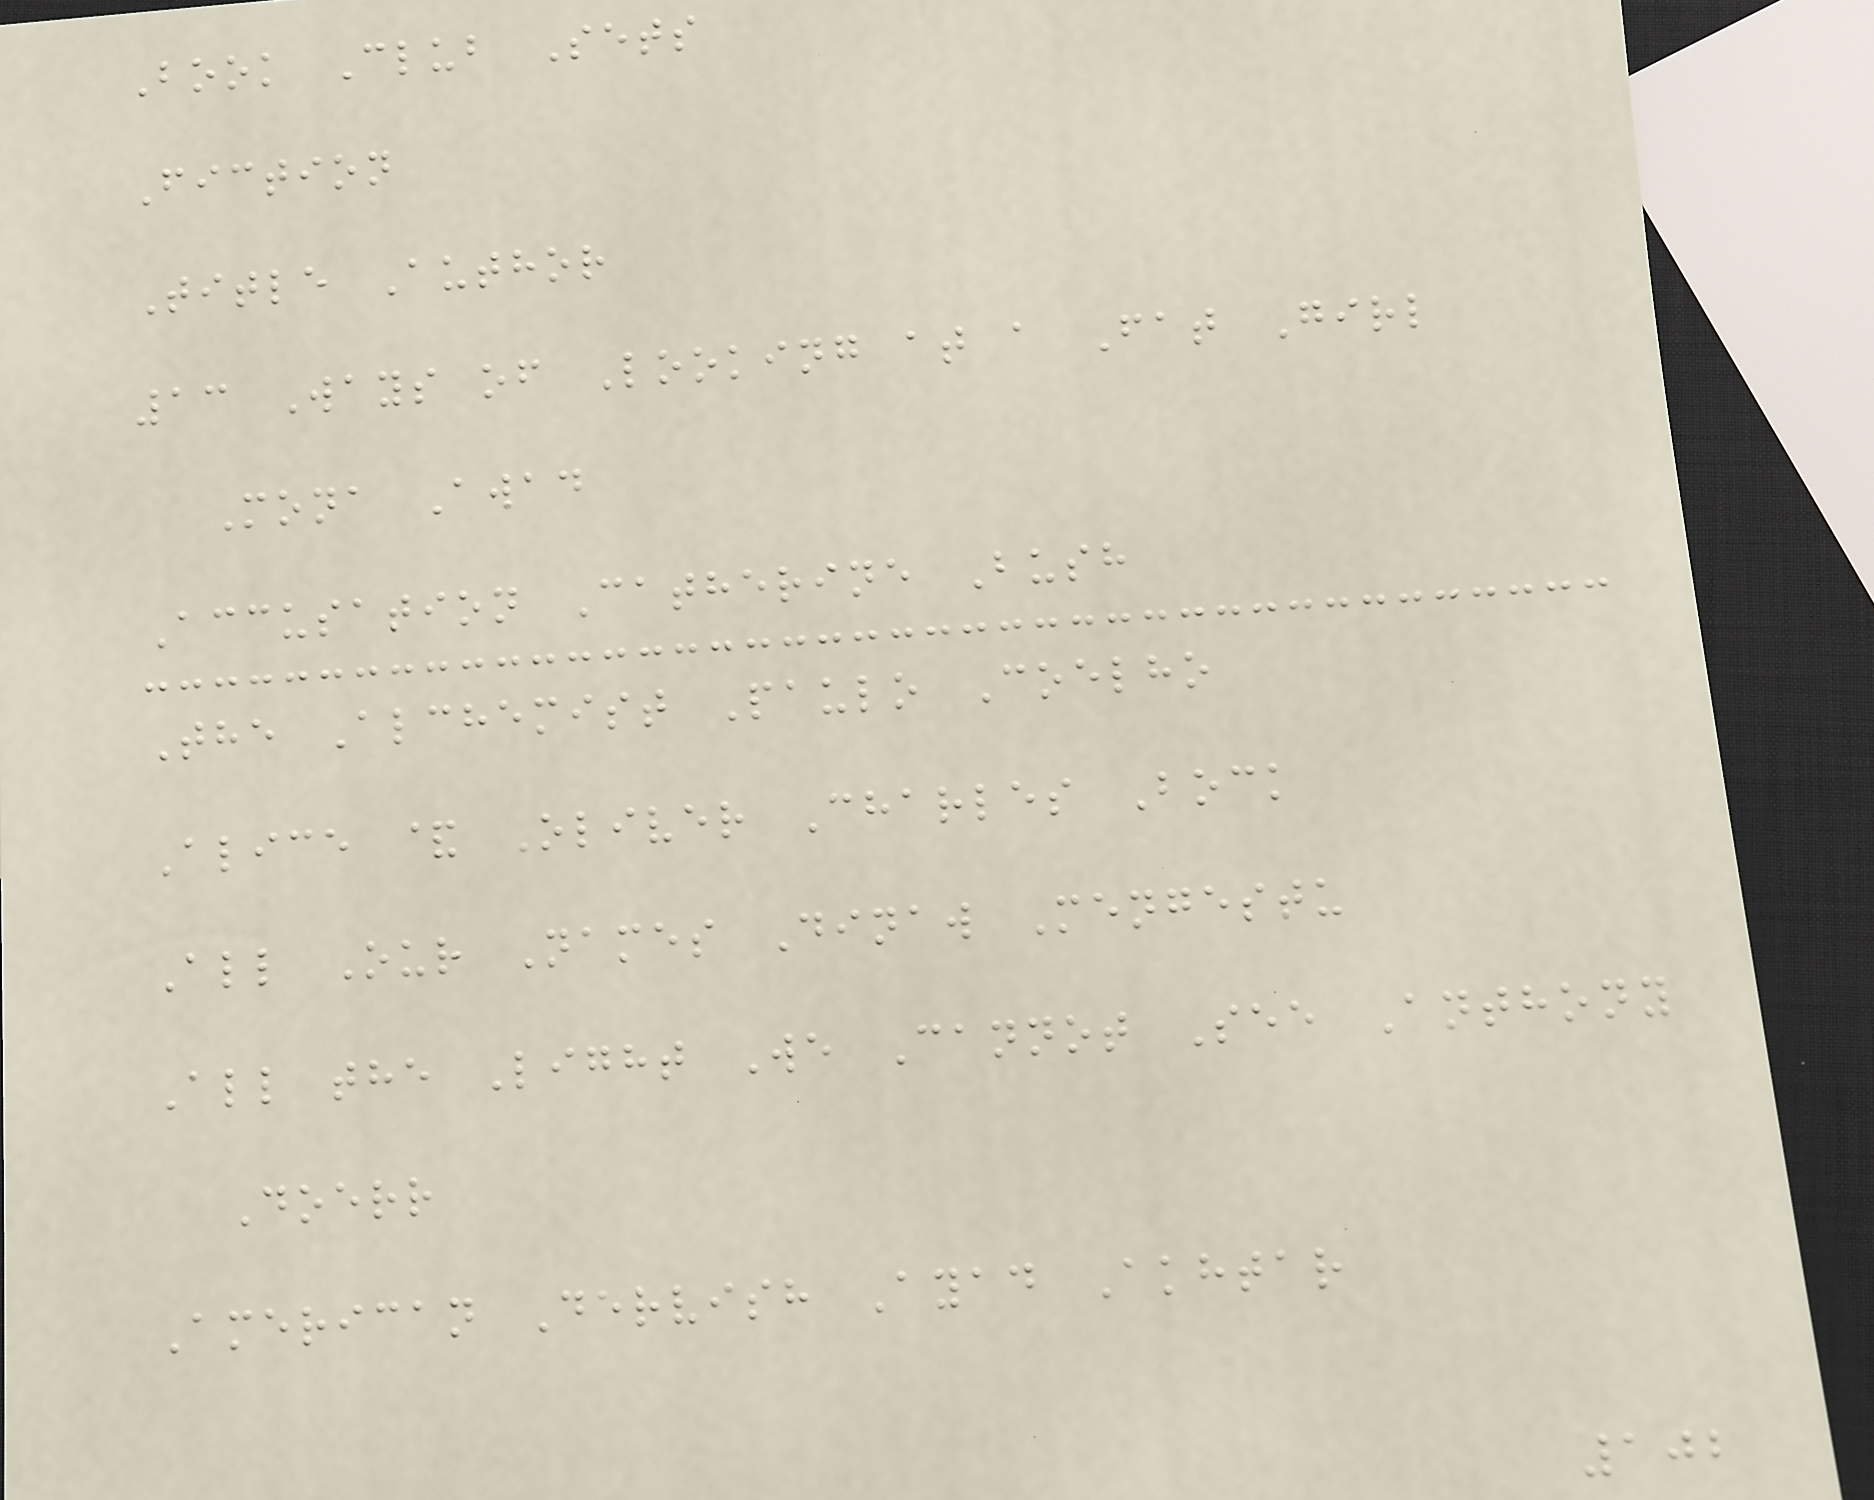Book Club Sets
Fiction
Title Author
13 Ways of Looking at a Fat Girl
Mona Awad
Accusation Catherine Bush
The Alchemist Paulo Coelho
Alice & Oliver Charles Bock
All Our Names Dinaw Mengestu
All the Light We Cannot See Anthony
Doerr
American Dervish Ayad Akhtar
102
